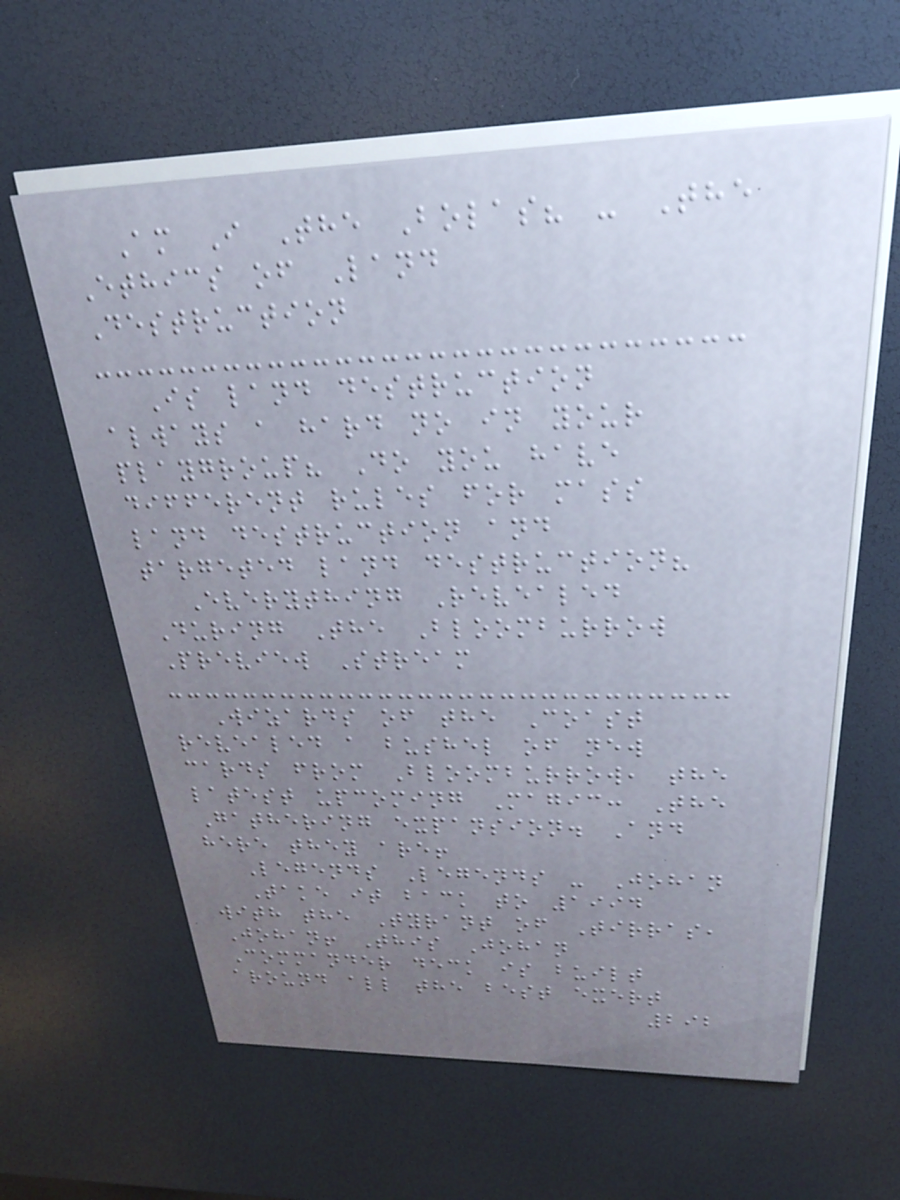Am I The Bolas? - The
Ethics of Land
Destruction
Is land destruction
always a hard no in your
playgroup? Do you have
different rules for mass
land destruction and
targeted land destruction?
Everything Revealed
During The Bloomburrow
Preview Stream
Wizards of the Coast
revealed a bushel of new
cards from Bloomburrow, the
latest upcoming Magic: The
Gathering expansion. And
here they are!
Legends Legends - Johan
Take it back to 1994
with the Tyrant of Tirras,
Johan! This Johan
Commander deck is built
around all the best exert
292
